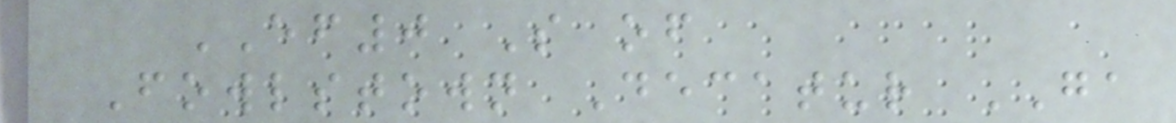EF0 S of
Fowlstown Decatur GA
